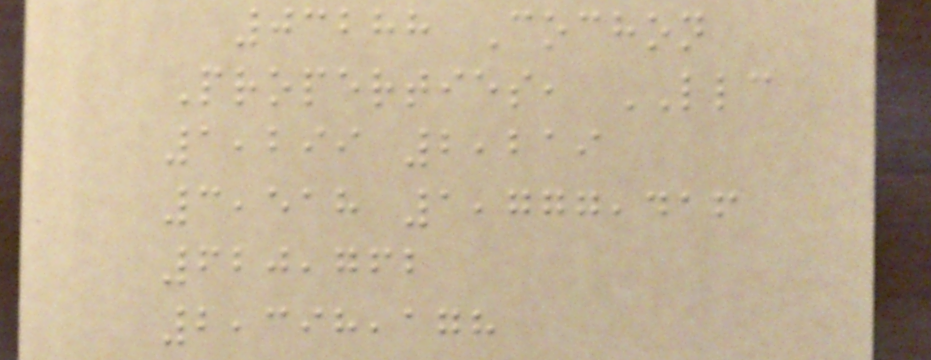03288 Cochon
Properties, LLC
1,299 2,219
3,518 1,777,416
620,762
2,398,178
